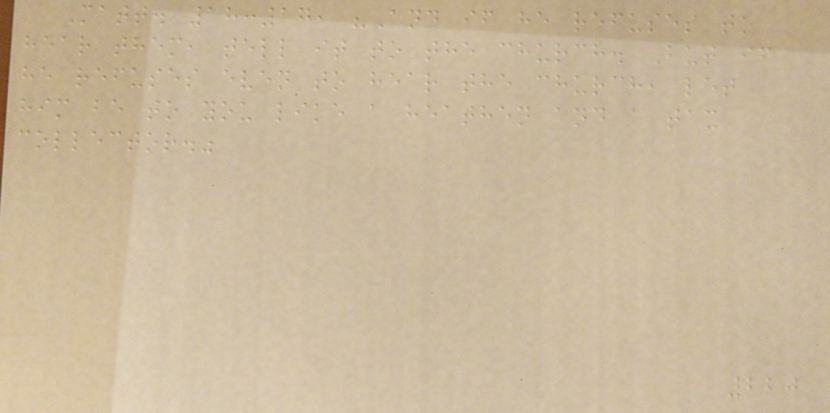Matt. 18:17, "And if he refuses to
hear them, tell it to the church. But if
he refuses even to hear the church, let
him be to you like a heathen and a tax
collector."
220
